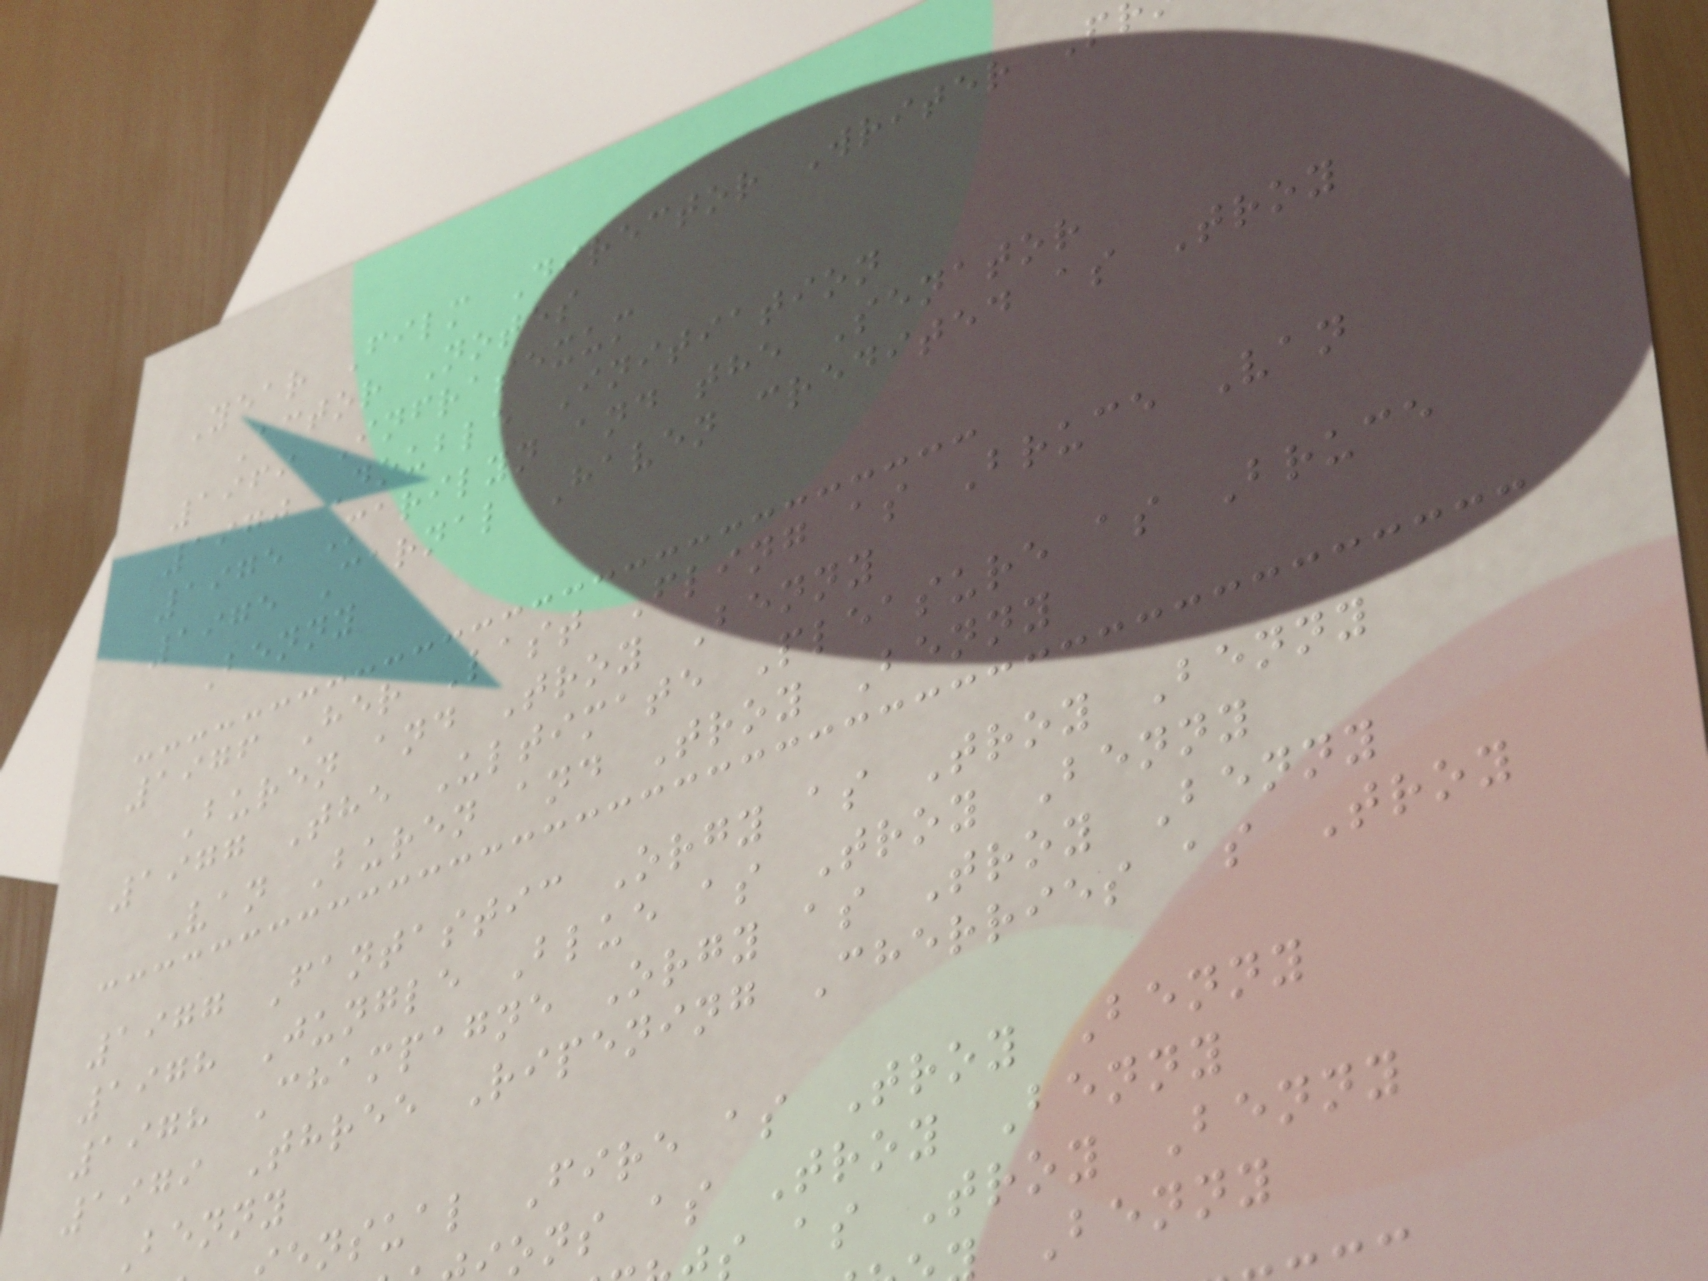Year Film Director Writer P
Actor Notes
1969 Infrasexum
1970 Double Initiation
1975 Marilyn and the Senator
1975 Carnal Haven credited as Troy
Benny
1976 Her Last Fling as Bruce Van
Buren and Troy Benny
1977 The Ultimate Pleasure as Bruce
Van Buren and Troy Benny
1977 Fantastic Orgy as Troy Benny
1978 Jungle Blue as Troy Benny
1978 Champagne Orgy as Troy Benny
1979 Three Ripening Cherries as Troy
Benny
ensual Fire as Troy Benny
ons as Troy Benny
as Troy Benny
